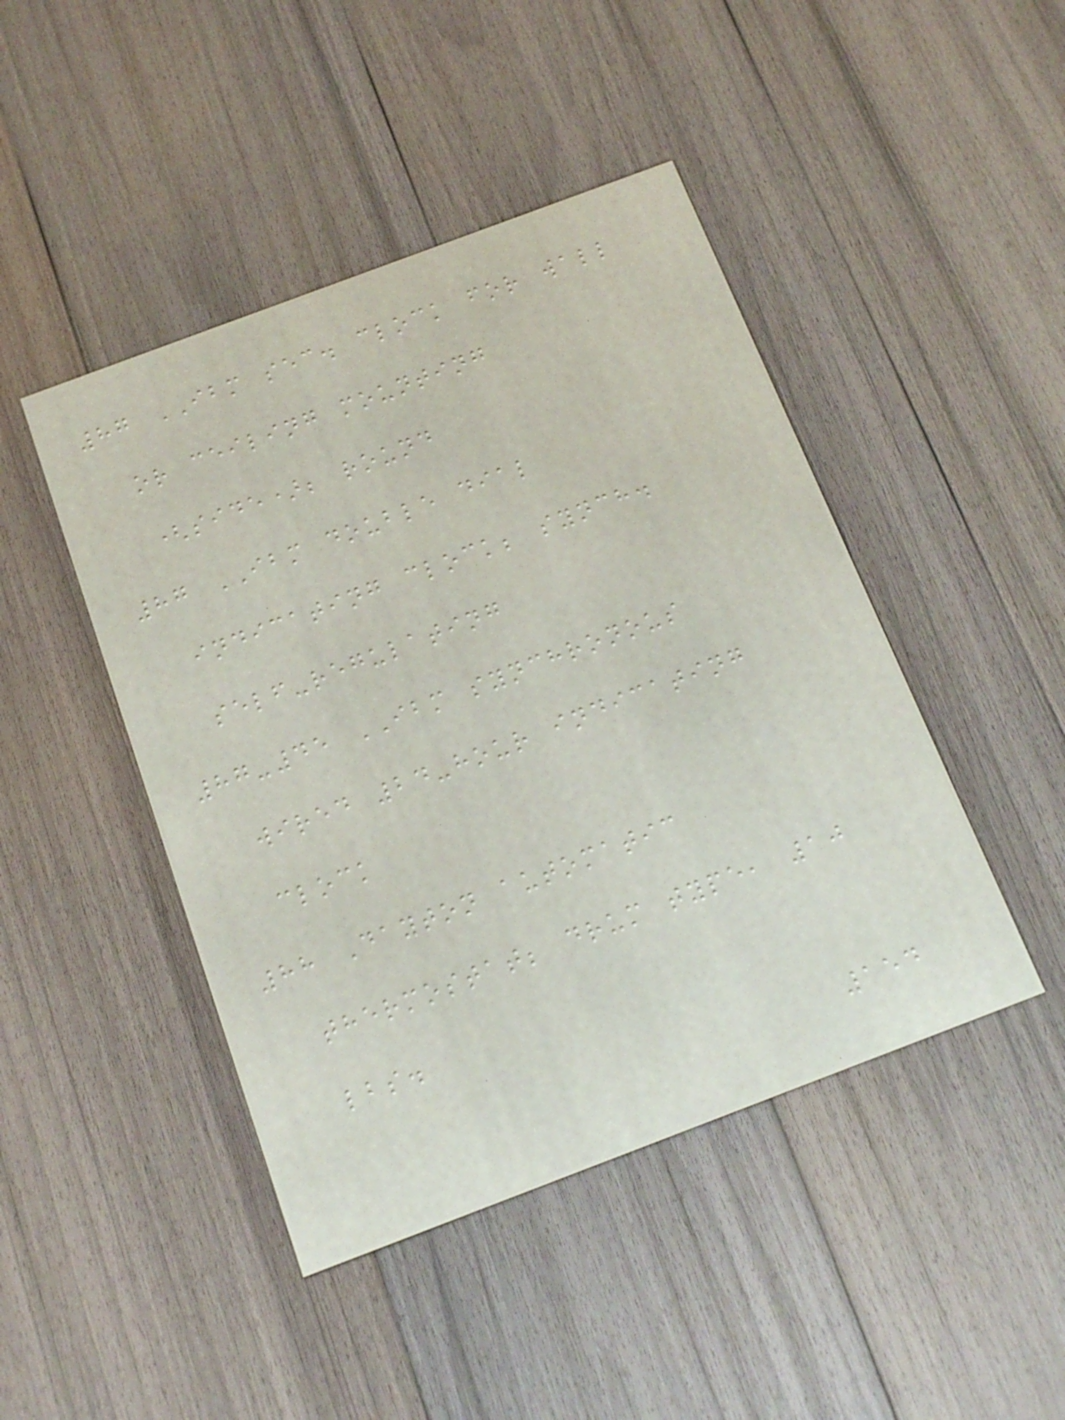87 IBM sec. clock for wall
or ceiling mounting
(side); round
87 IBM double dial
indicating clock; synch.
self-regulating
87-45 IBM synchronous
wired 24-hour indicating
clock
88 Dayton automatic
thermostat; drum type, 10
lbs.
154
